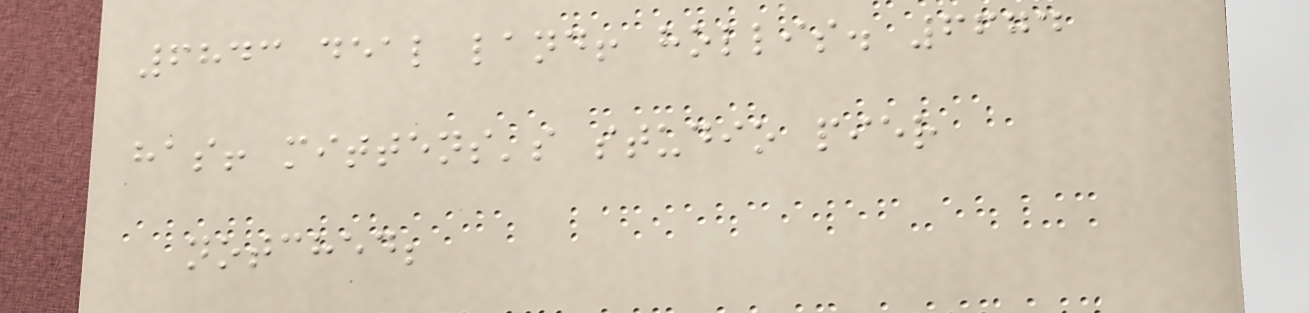6843 deal land! hollis. 6674
has! mittens's studio pier
notched;
